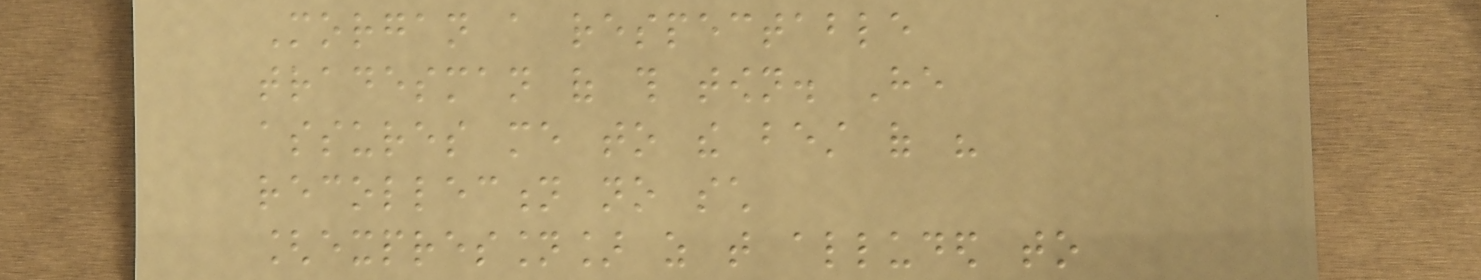Morgan a respectable
tradesman of this town. He
assures me to the best of his
recollection no such
[expression] as that alluded to
